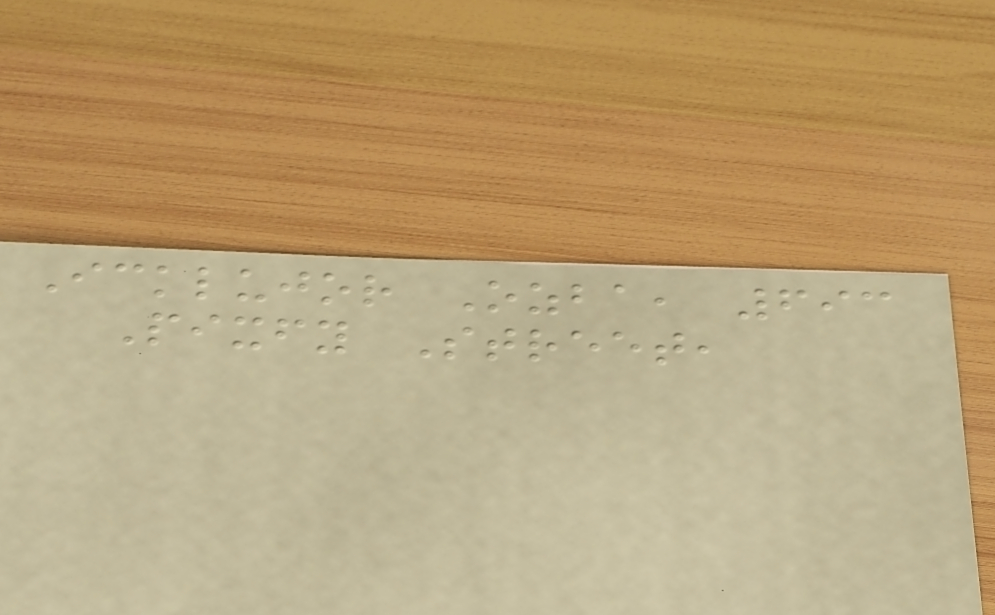Icklujor Ozba, 693
Pixfy Street,
